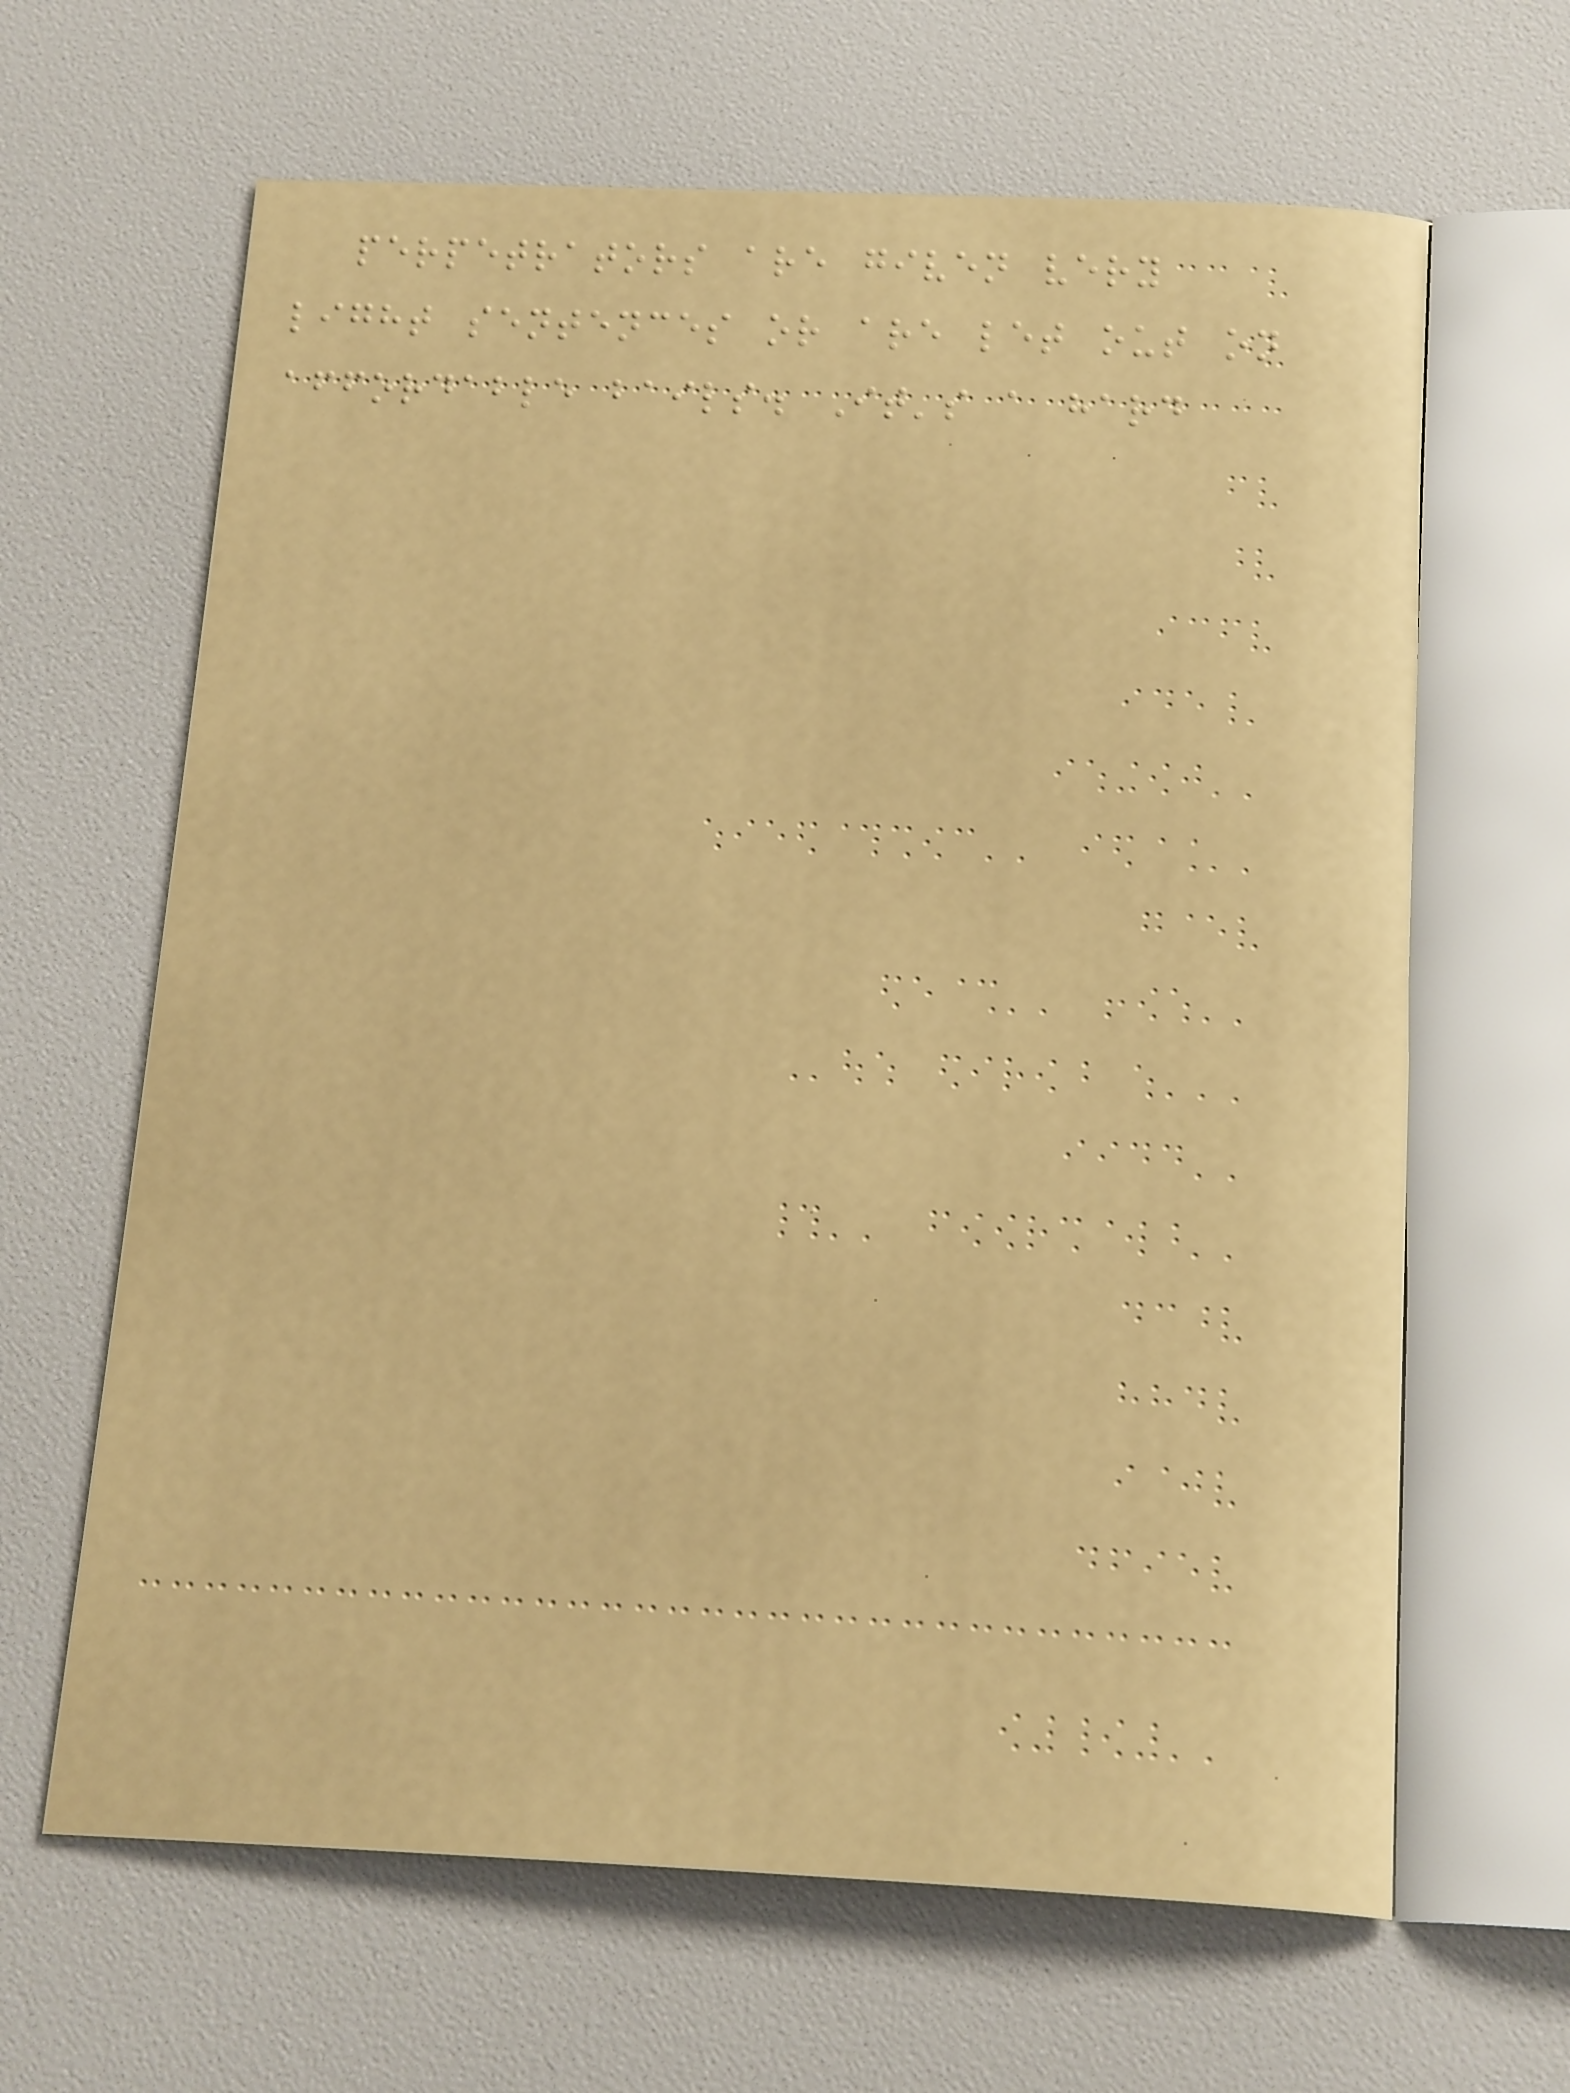perpetrators are given very
light sentences or are let out on
affordable bails. It's a hard
